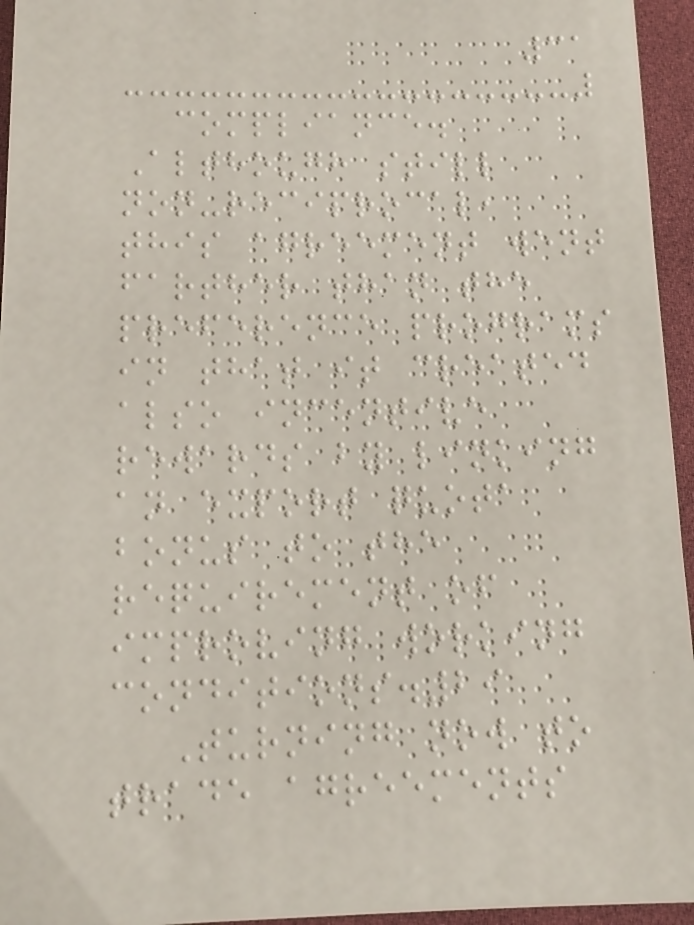31
compliance.
Although still
non-reciprocal,
this agreement went
farther than the
preference programs
in that it created
also incentive
rewards by linking
an export quota
bonus to the
requirement of
improving working
conditions.29
Turning now to
trade agreements
